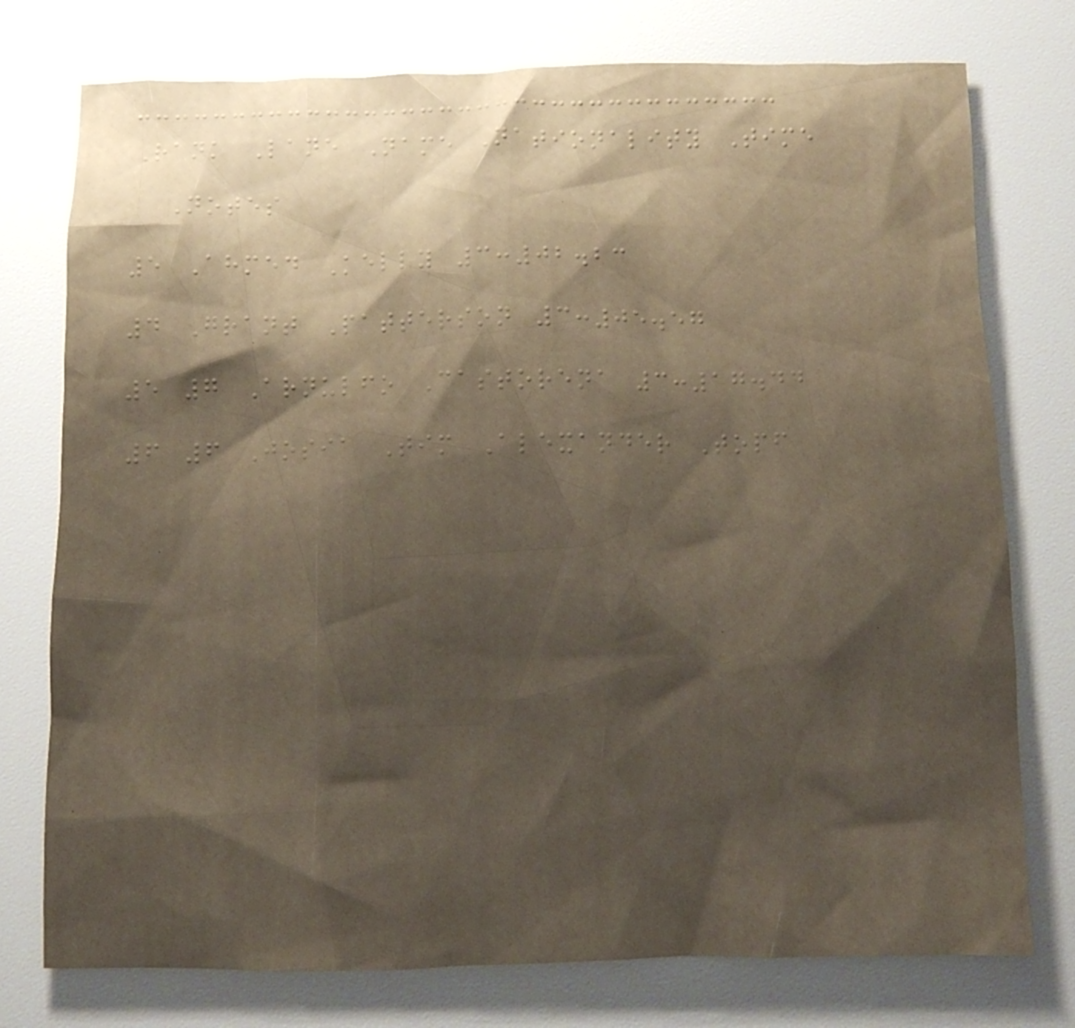Rank Lane Name Nationality Time
Notes
5 Ahmed Kelly 3:02.23
4 Grant Patterson 3:05.57
5 7 Arnulfo Castorena 3:17.44
6 6 Josia Tim Alexander Topf
